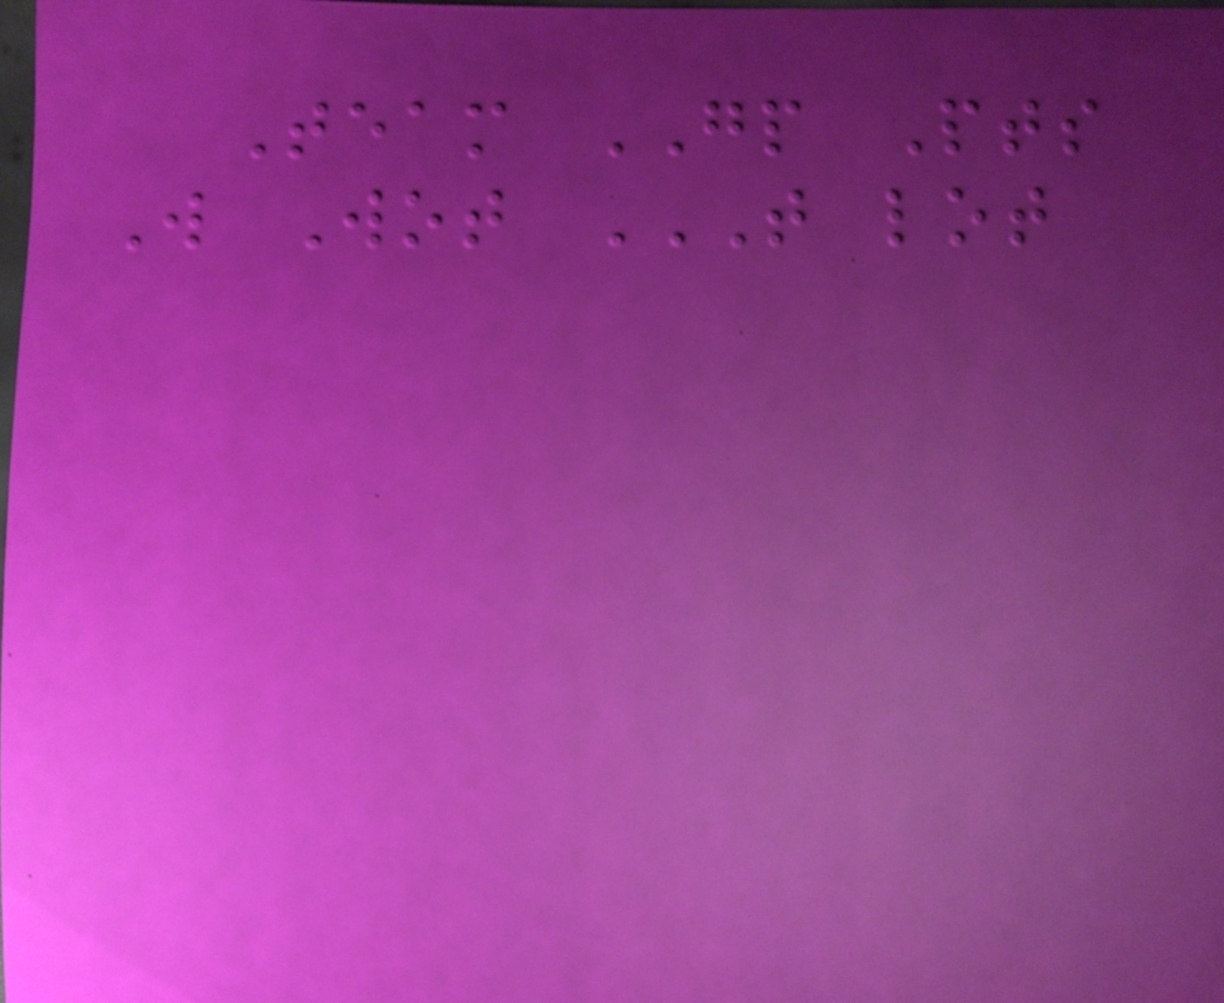Team GP Pts
W Wot T LOT
